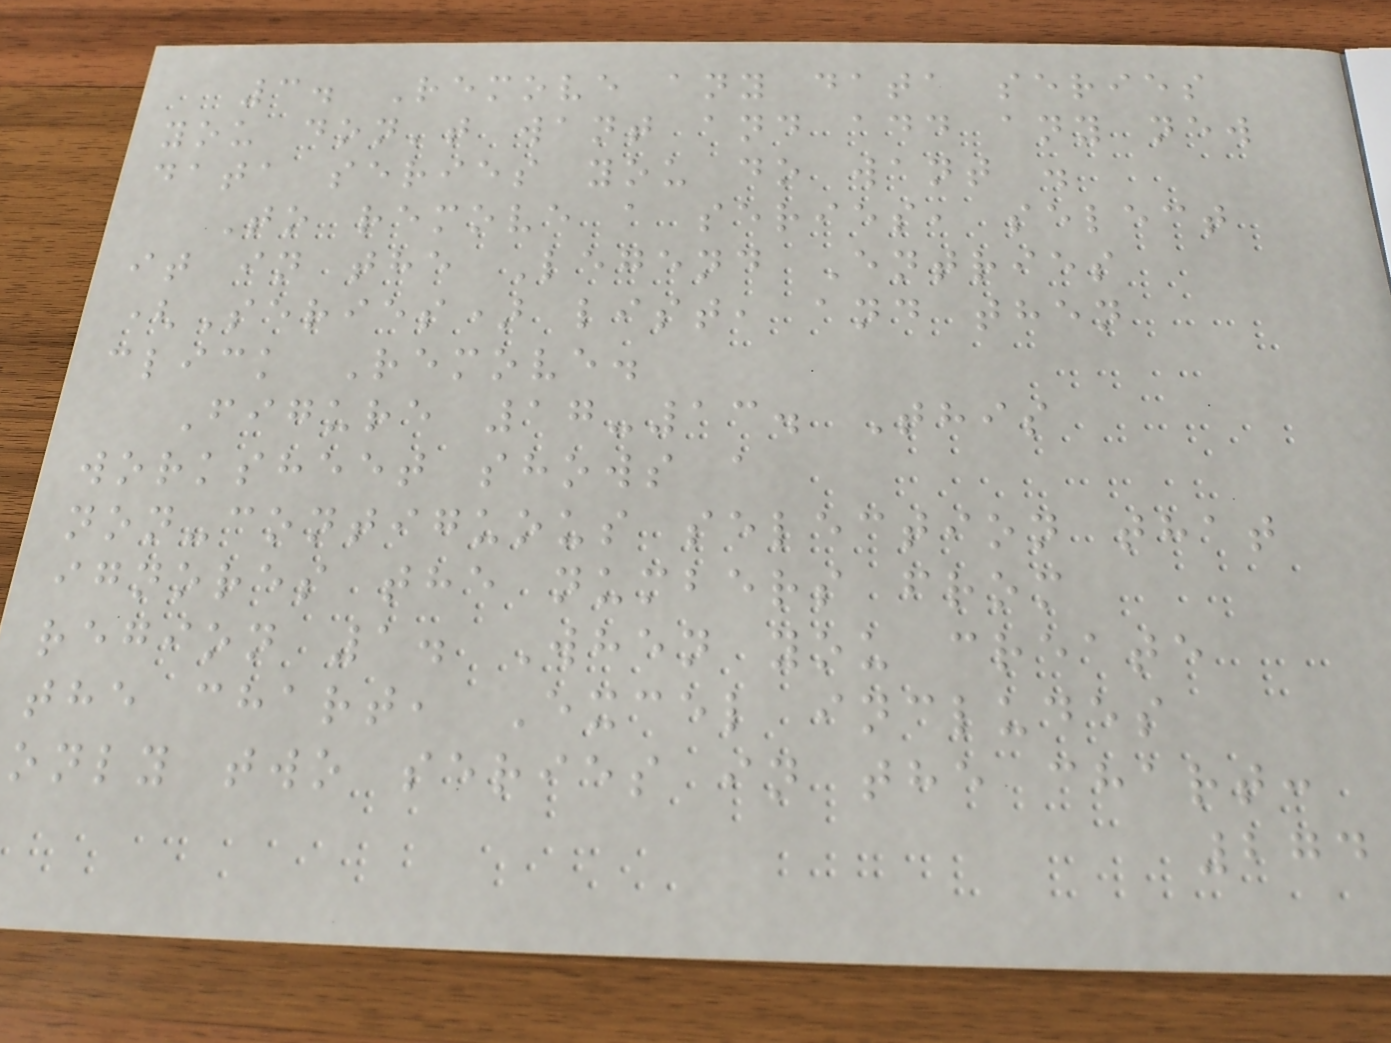3. Remove any data series
you don't want and add any new
data series you do want .
To remove a series, select
it in the Legend Entries
(Series) list, and then
click Remove.
Figure 17-13. This
worksheet shows a
non-contiguous selection that
ignores the numbers from
region 1. When you create
the chart, Excel includes
only two series in the chart:
274
